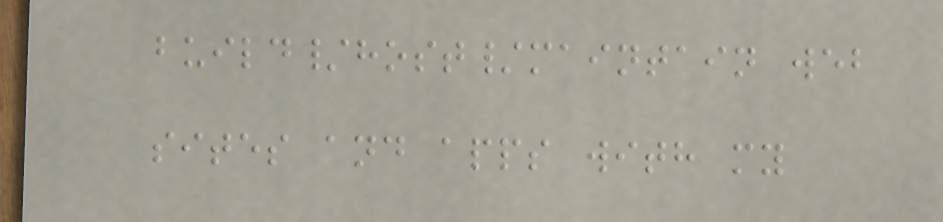build/host/maintain web
sites and apps with my
